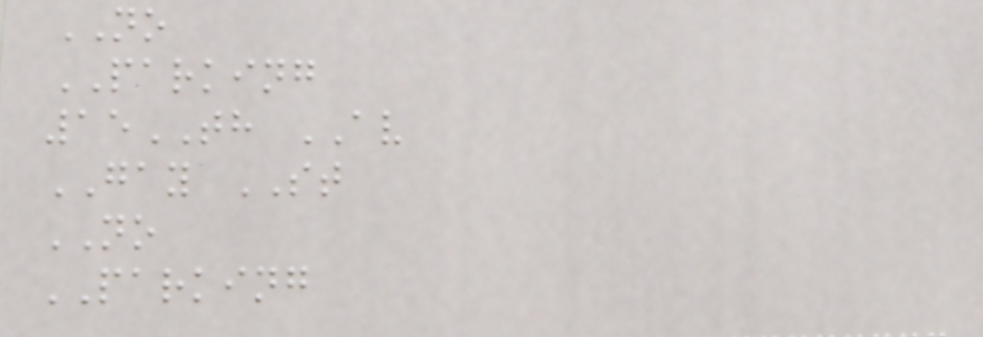NO
PARKING
15TH AV
GAY ST
NO
PARKING
